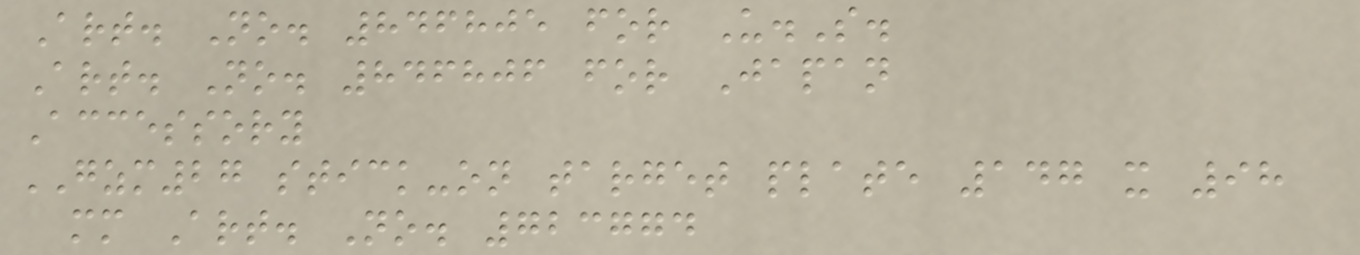Art. No. 846805 for U.S.
Art. No. 846806 for Japan
Accessory
GZM27 stick-on target plate 147 x 98
mm Art. No. 723774
